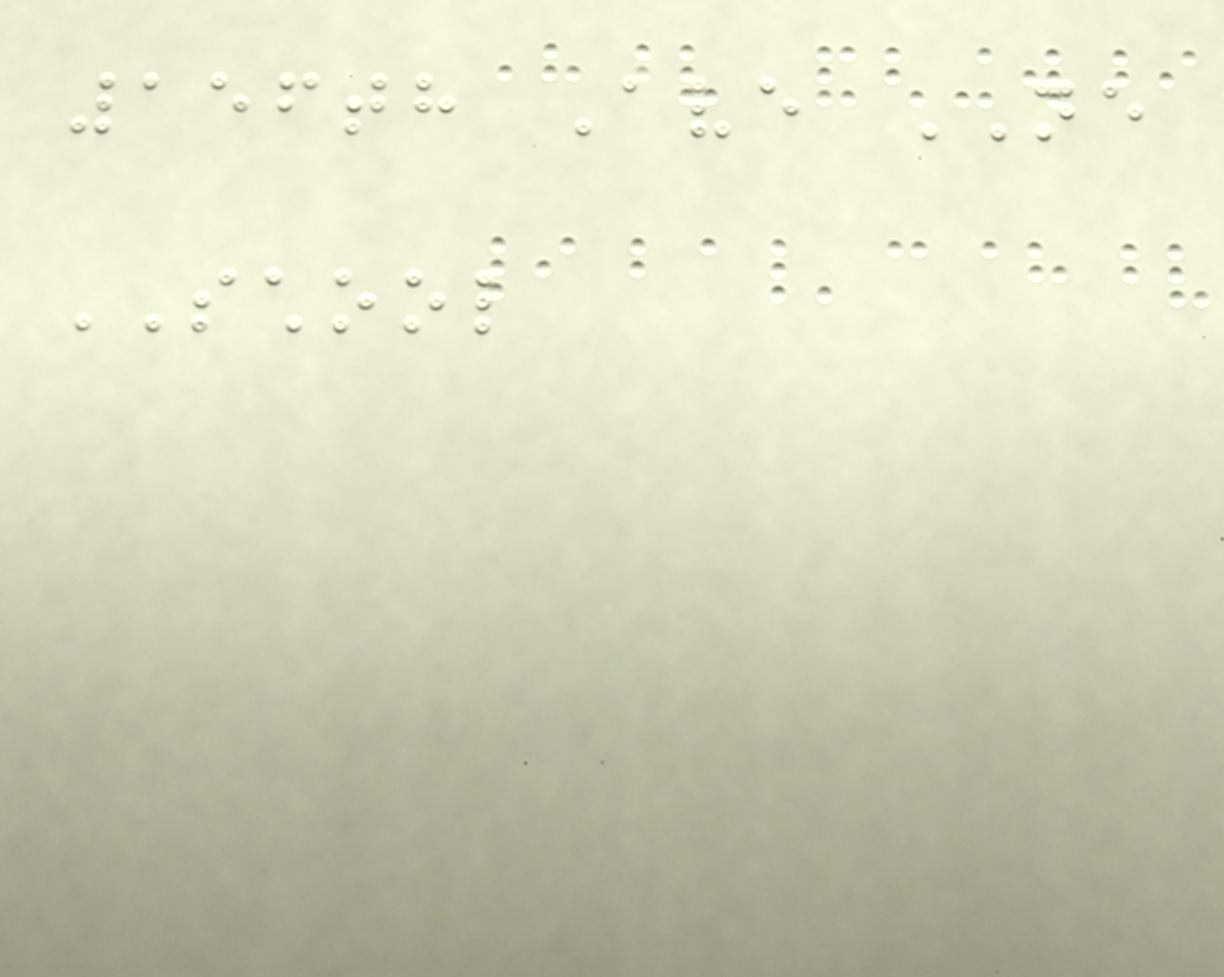156th Ave NE
SCHOOL
